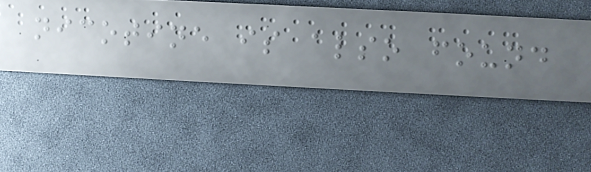nicotine is also found
